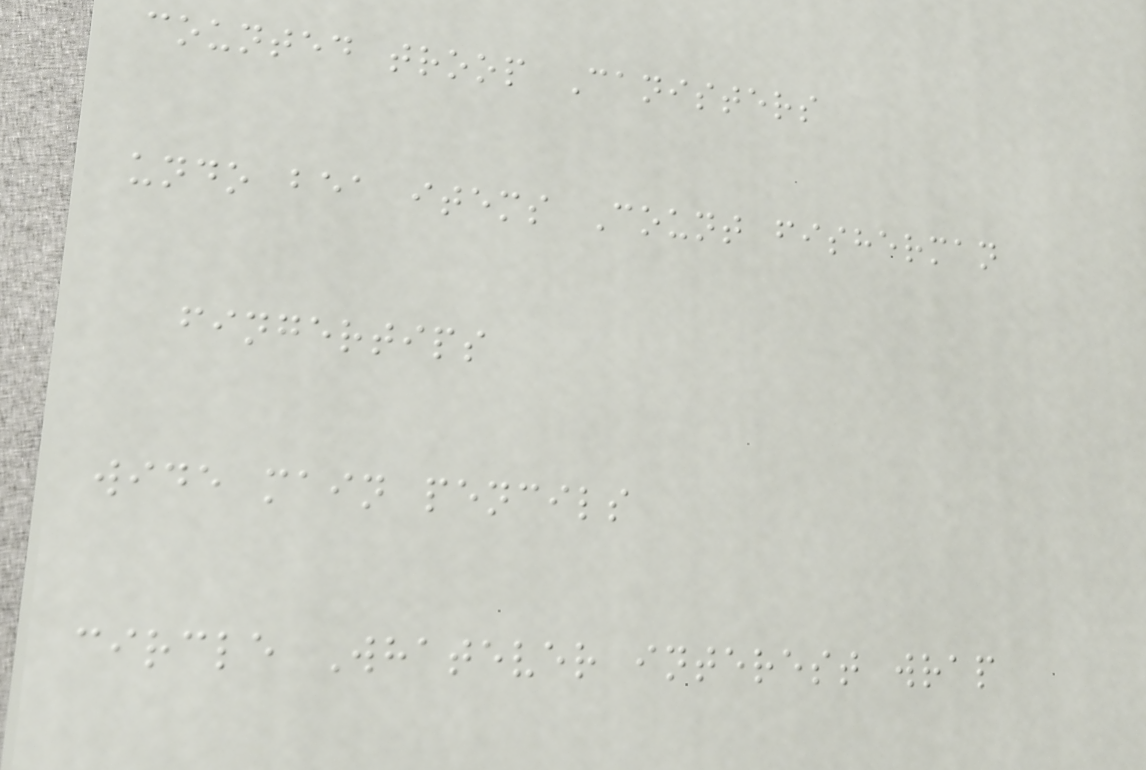counted troop Canisters
undo bea items Count fisherman
fingertips
wide main pencils
circle Whatever interest wrap
